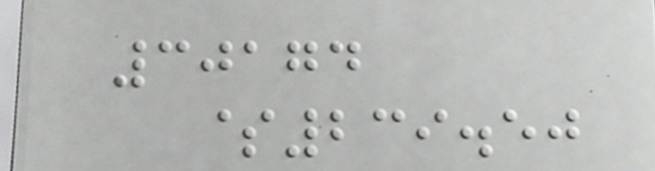30174
$239.50
